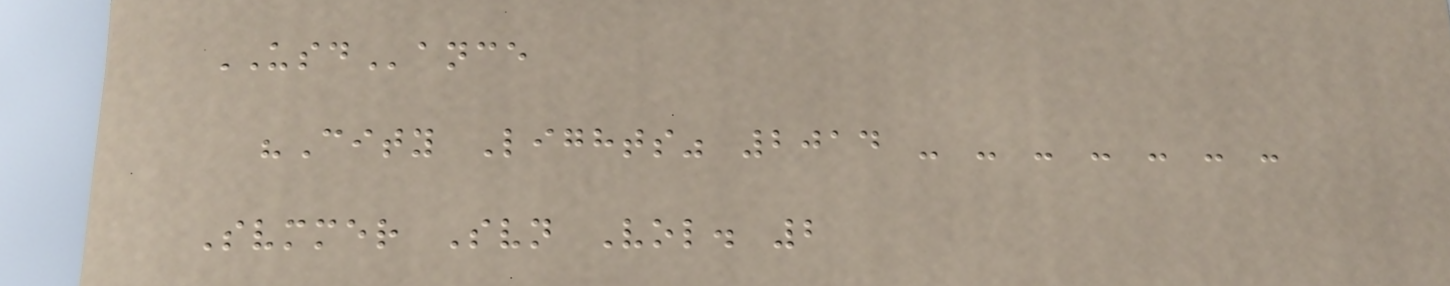USDance
"City Lights" 2014 - - - - - - -
Svmmer Svn Vol. 2
